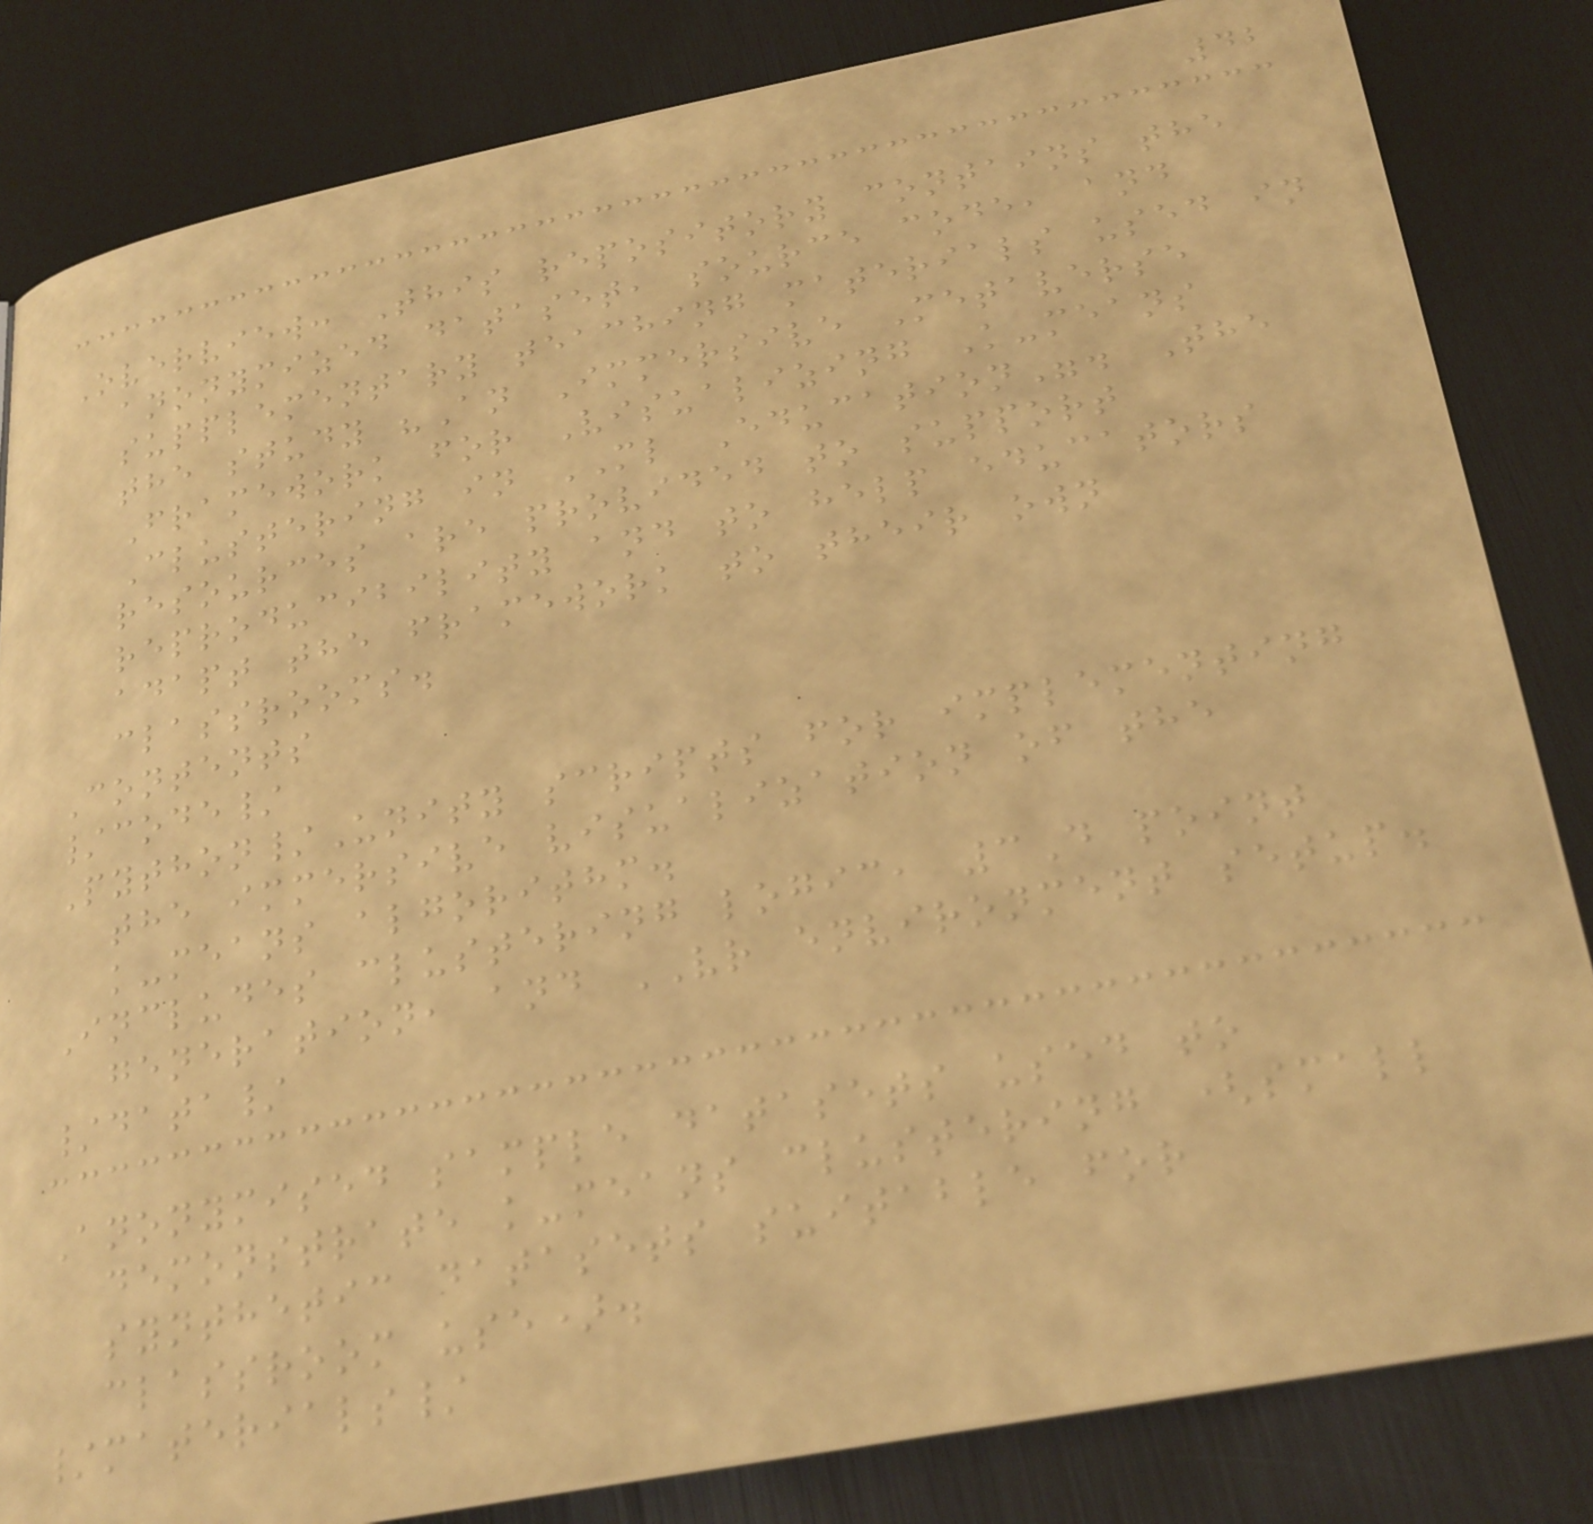42
Overview: This repository contains the
anonymized dataset, source code, and
supplementary teaching materials used in
the study "An Immersive Metaverse
Framework for Visualizing K-means
Clustering in ML Education". The
resources are provided to support
reproducibility and to help educators
adapt the framework to their own
classrooms.
Contents
/code/
Python/Unity scripts for implementing
the immersive visualization of the
k-means algorithm.
Includes clustering logic, 3D point
generation, and VR environment setup.
/data/
Anonymised sample datasets used to
demonstrate k-means clustering (small
synthetic datasets suitable for
classroom use).
/materials/
